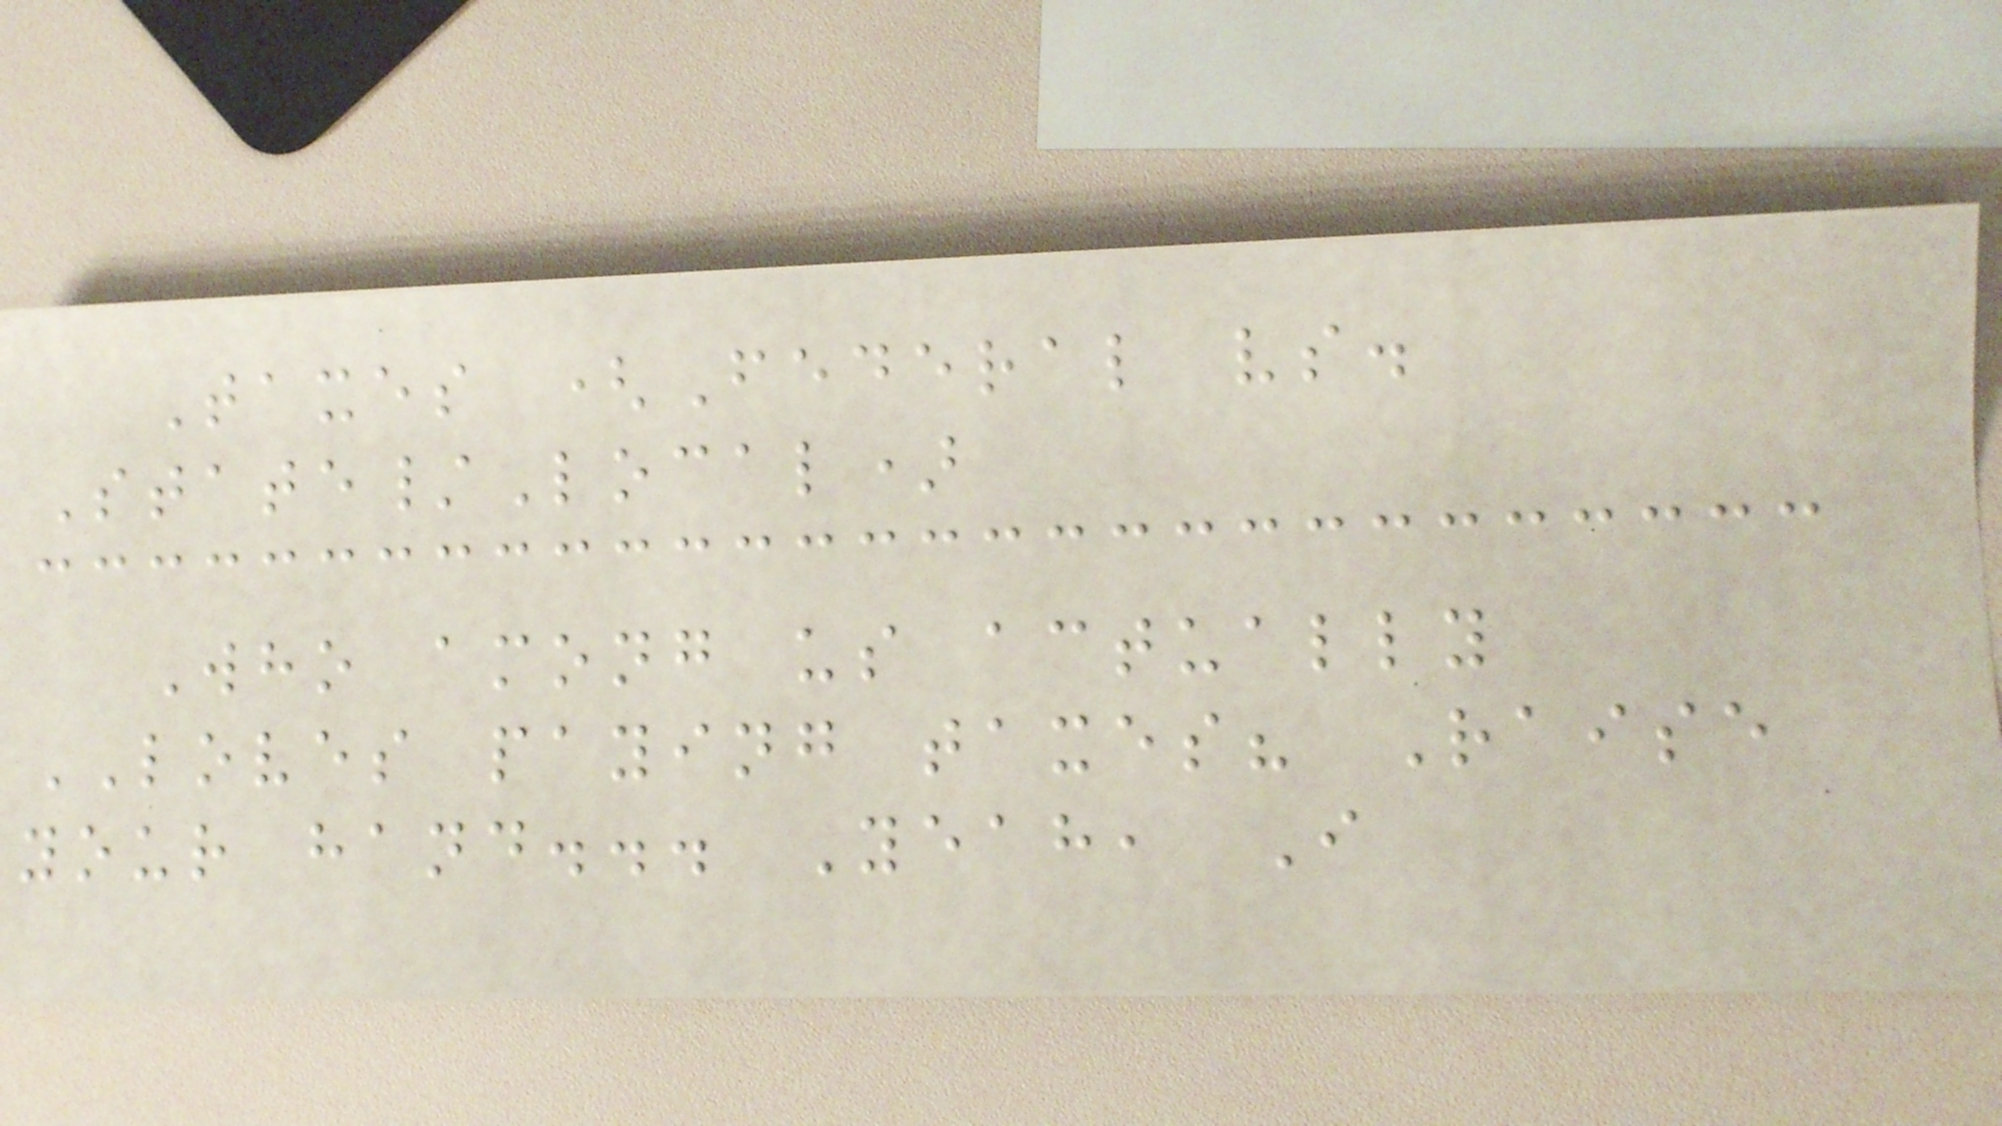Taxes (Federal vs.
State/Local)
Who among us actually
LOVES paying taxes? Raise
your hand... Yeah, I
